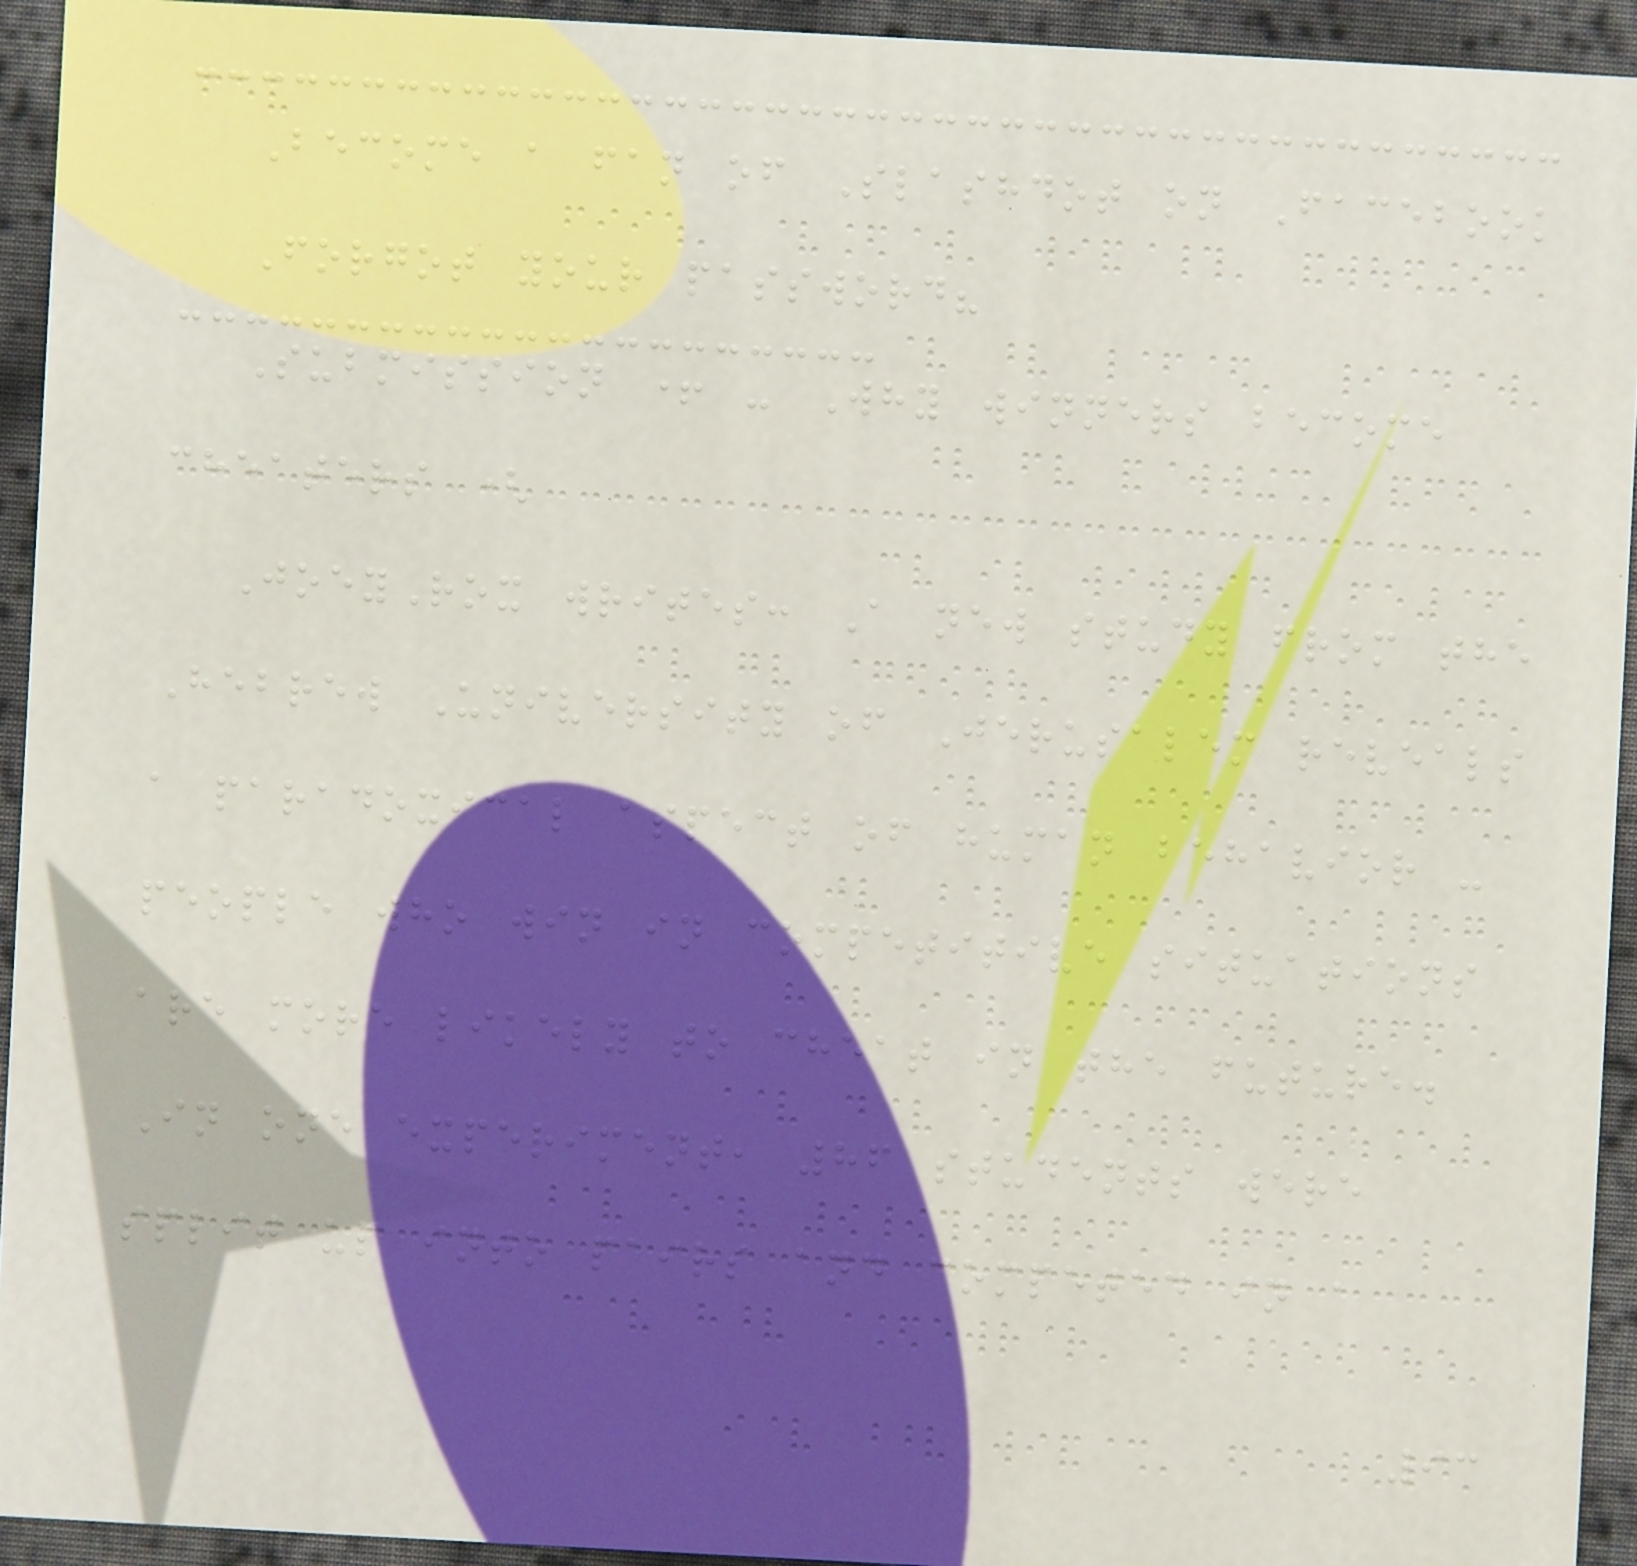Become a fan of Slashdot on Facebook
Forgot your password?
Submission + - Why winners become
cheaters (
JoeyRox writes: A new study from the
Hebrew University of Jerusalem reveals
a paradoxical aspect of human behavior -
people who win in competitive situations
are more likely to cheat in the future.
In one experiment, 86 students were
split up into pairs and competed in a
93
